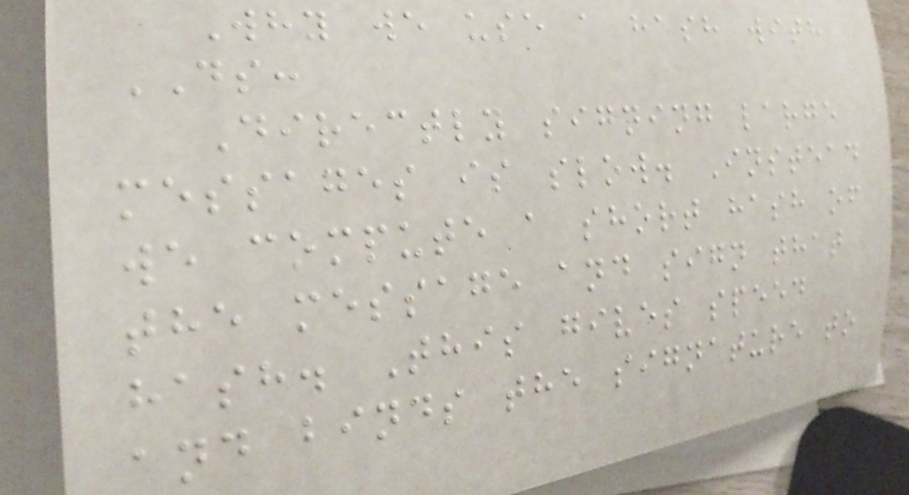Why we use a hash with
DS:
Directly signing large
messages is slow. Instead
we compute a short hash of
the message and sign that
hash. This gives speed
and binds the signature to
